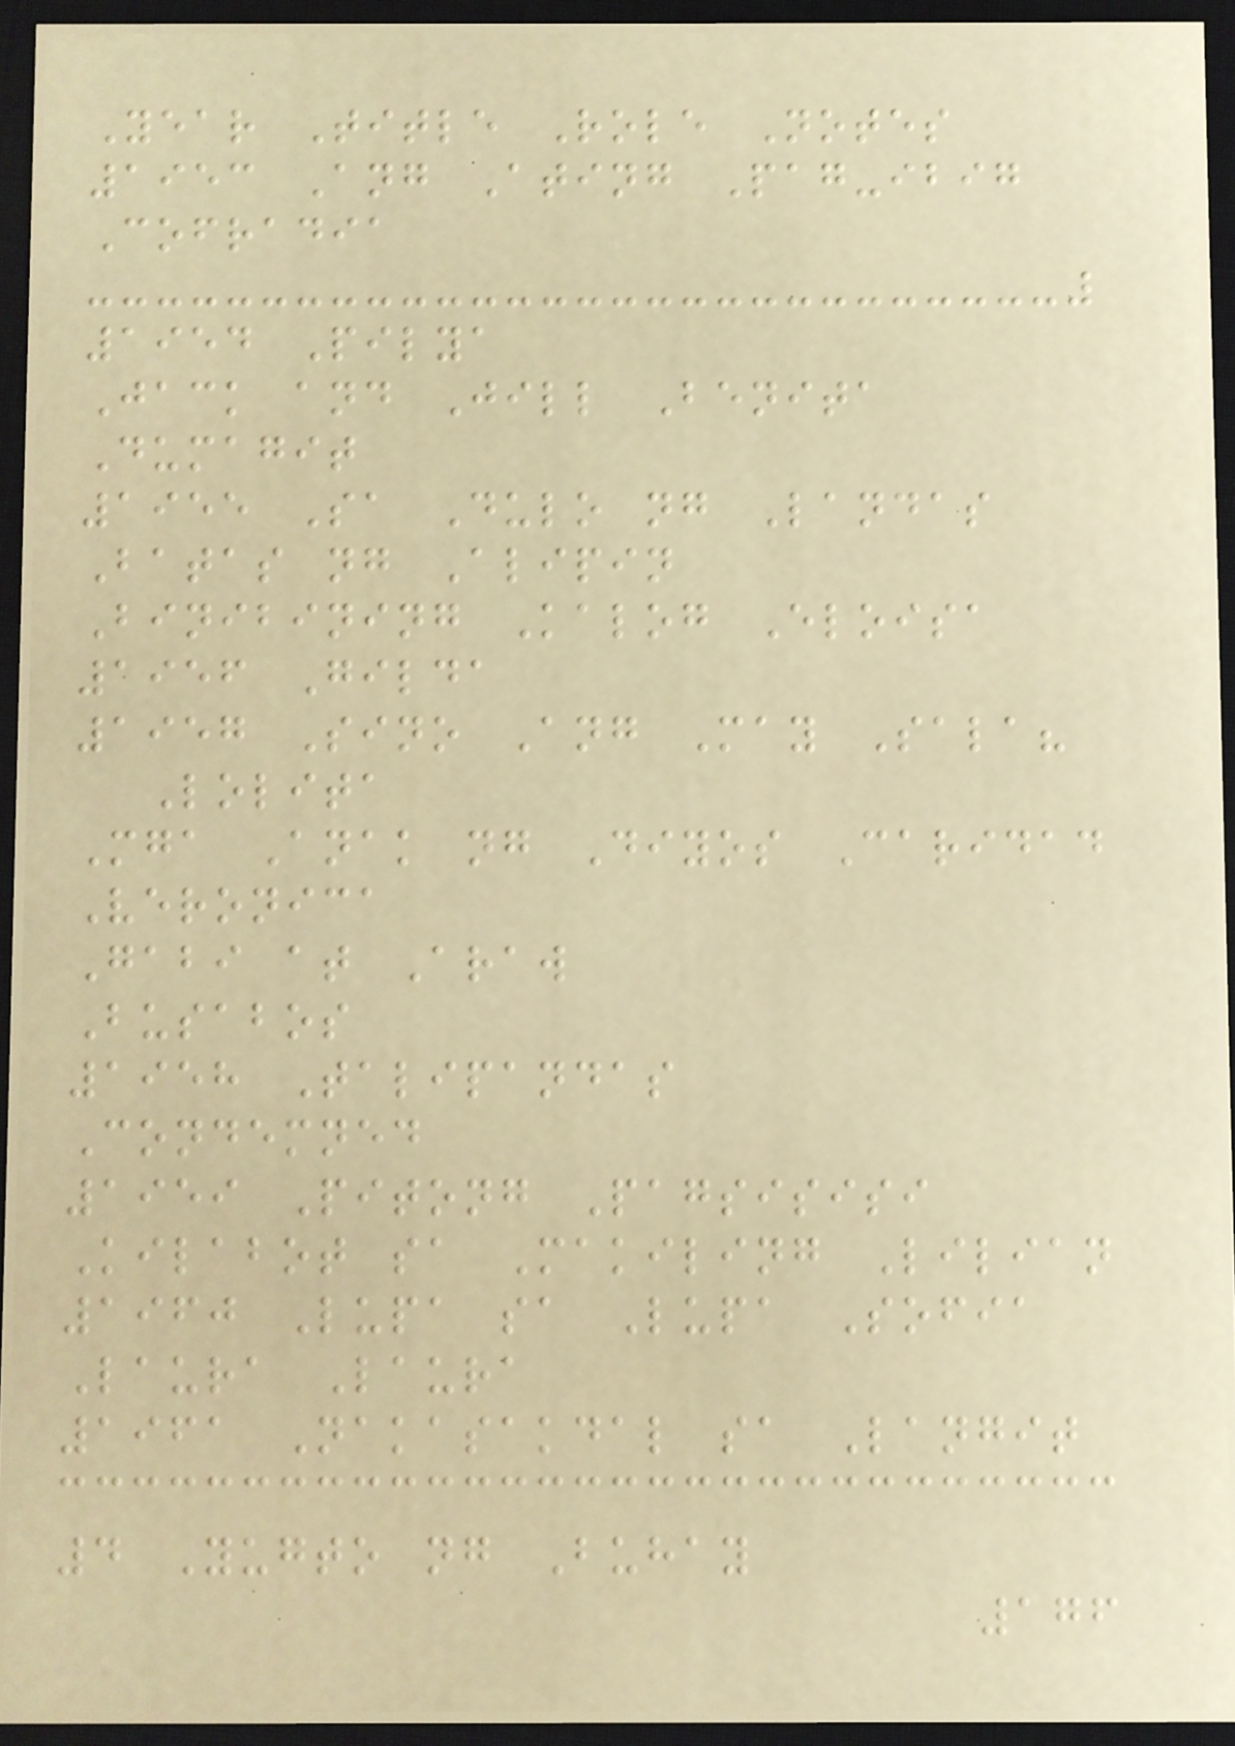Year Title Role Notes
1953 Ang Ating Pag-ibig
Cofradia
1954 Pilya
Jack and Jill Benita
Dumagit
1955 Sa Dulo ng Landas
Batas ng Alipin
Binibining Kalog Eloisa
1956 Gilda
1957 Sino Ang May Sala?
Lolita
Mga Anak ng Diyos Caridad
Veronica
Gabi at Araw
Busabos
1958 Talipandas
Condemned
1959 Pitong Pagsisisi
Kilabot sa Makiling Lilian
1960 Lupa sa Lupa Sofia
Laura Laura
1961 Nakasakdal sa Langit
4 Yugto ng Buhay
176
